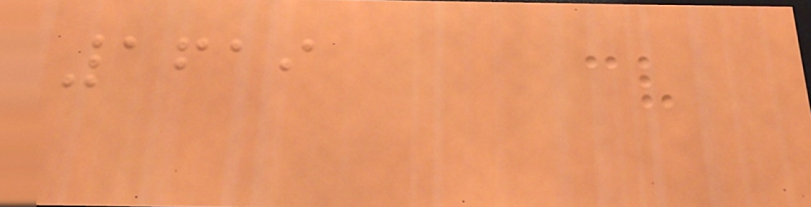1619
